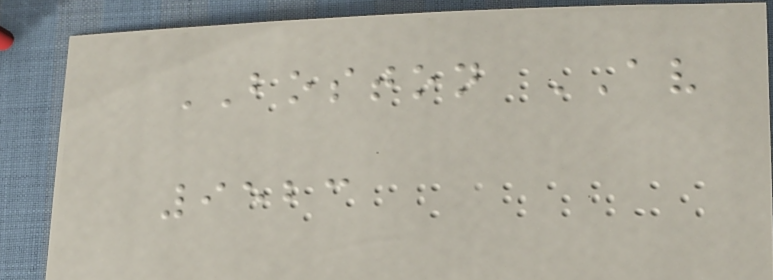BOSTON AV
9523
